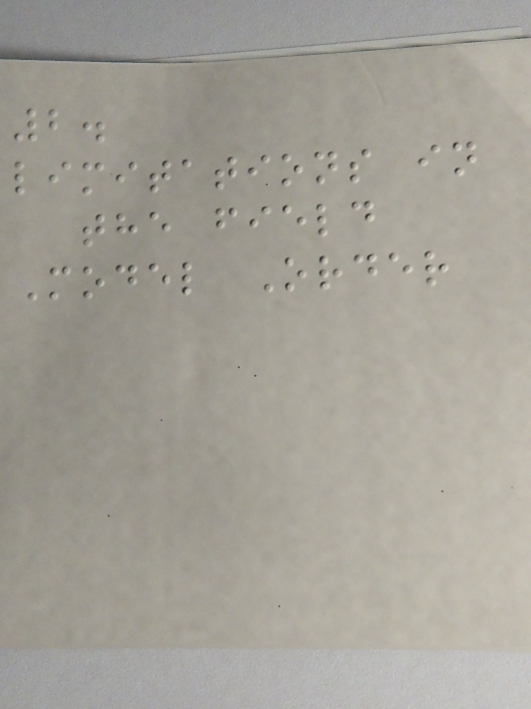2.
limitations in
the field
Model Order
